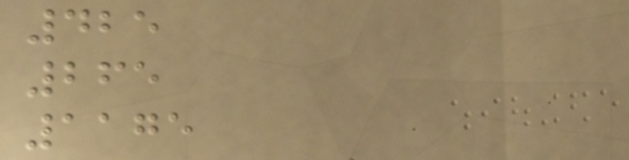425
265
1175
